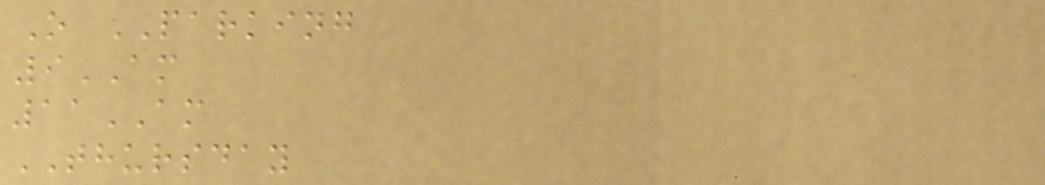O PARKING
9AM
11AM
THURSDAY
